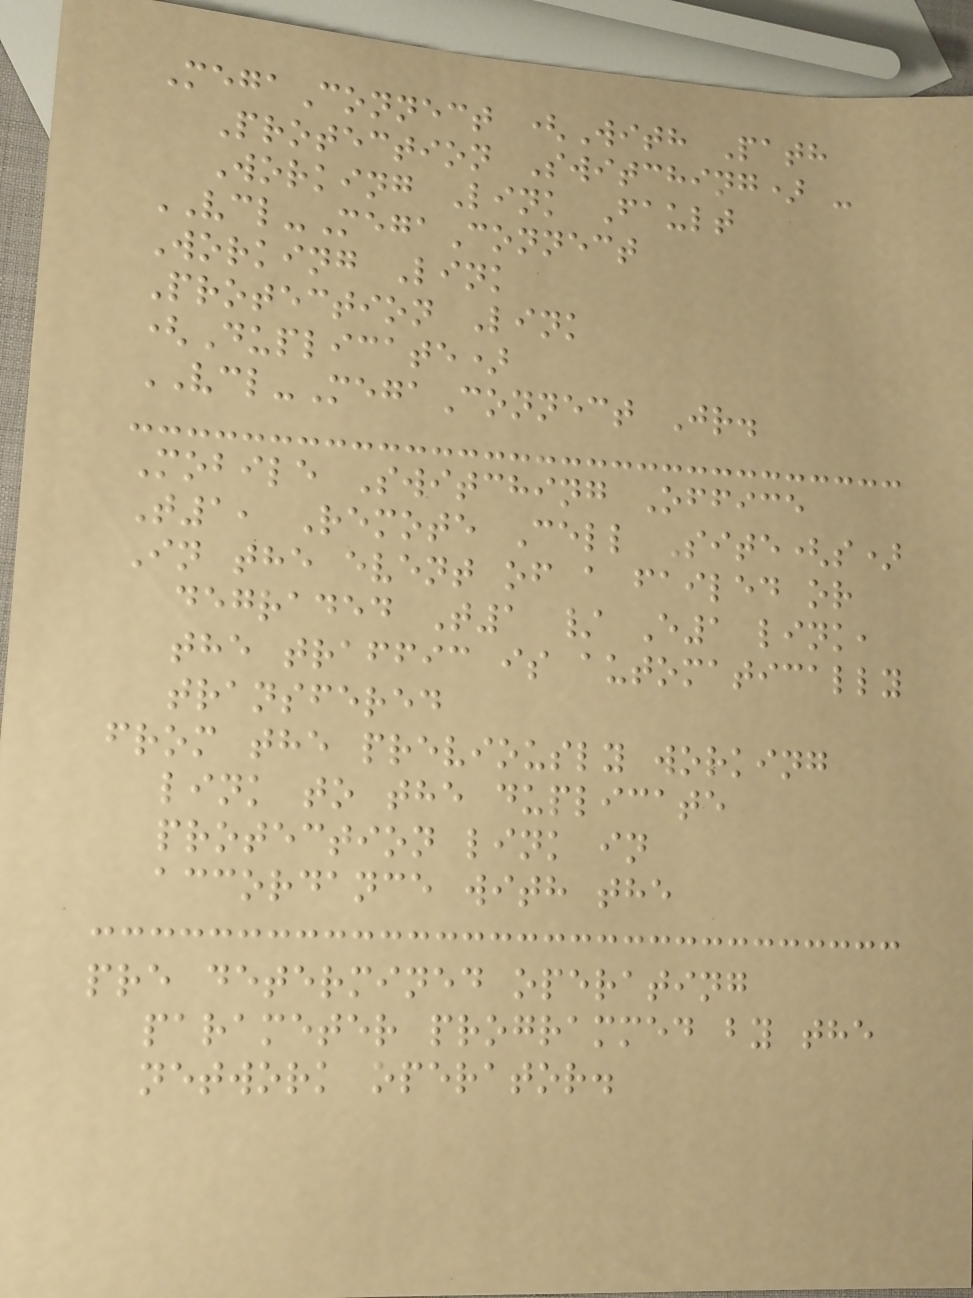MegaConnect (With Path
Protection Switching) -
Working Link Fault
VCL-MegaConnect
Working Link
Protection Link
(Duplicate)
VCL-MegaConnect Jr.
Mobile Switching Office
T1, Remote Cell Site(s)
In the event of a failed or
degraded T1 / E1 link,
the traffic is automatically
transfered
from the previously working
link to the duplicate
protection link in
accordance with the
pre determined operating
parameter programmed by the
network operator.
